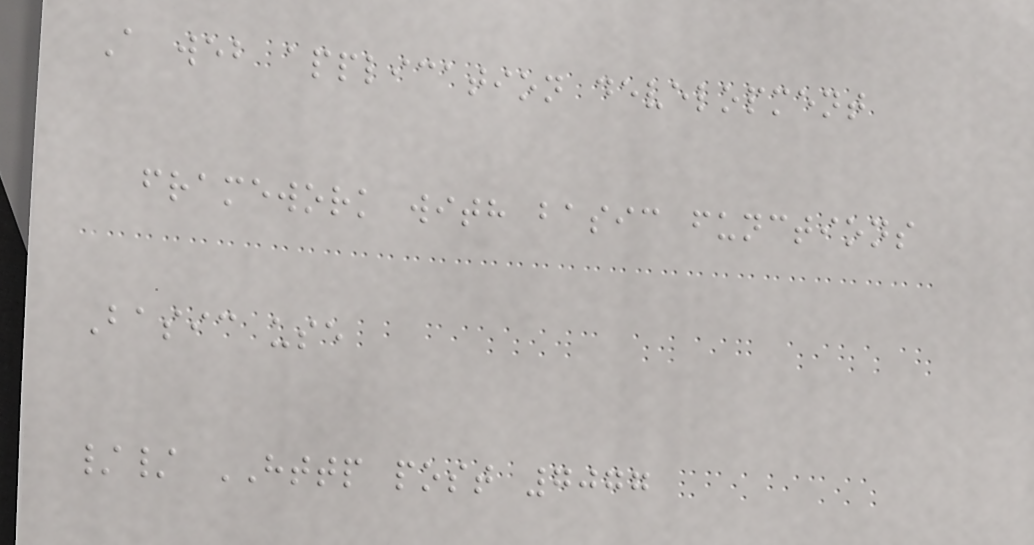A web application development
framework with basic functions
Basic use
// HTTP post 7077
